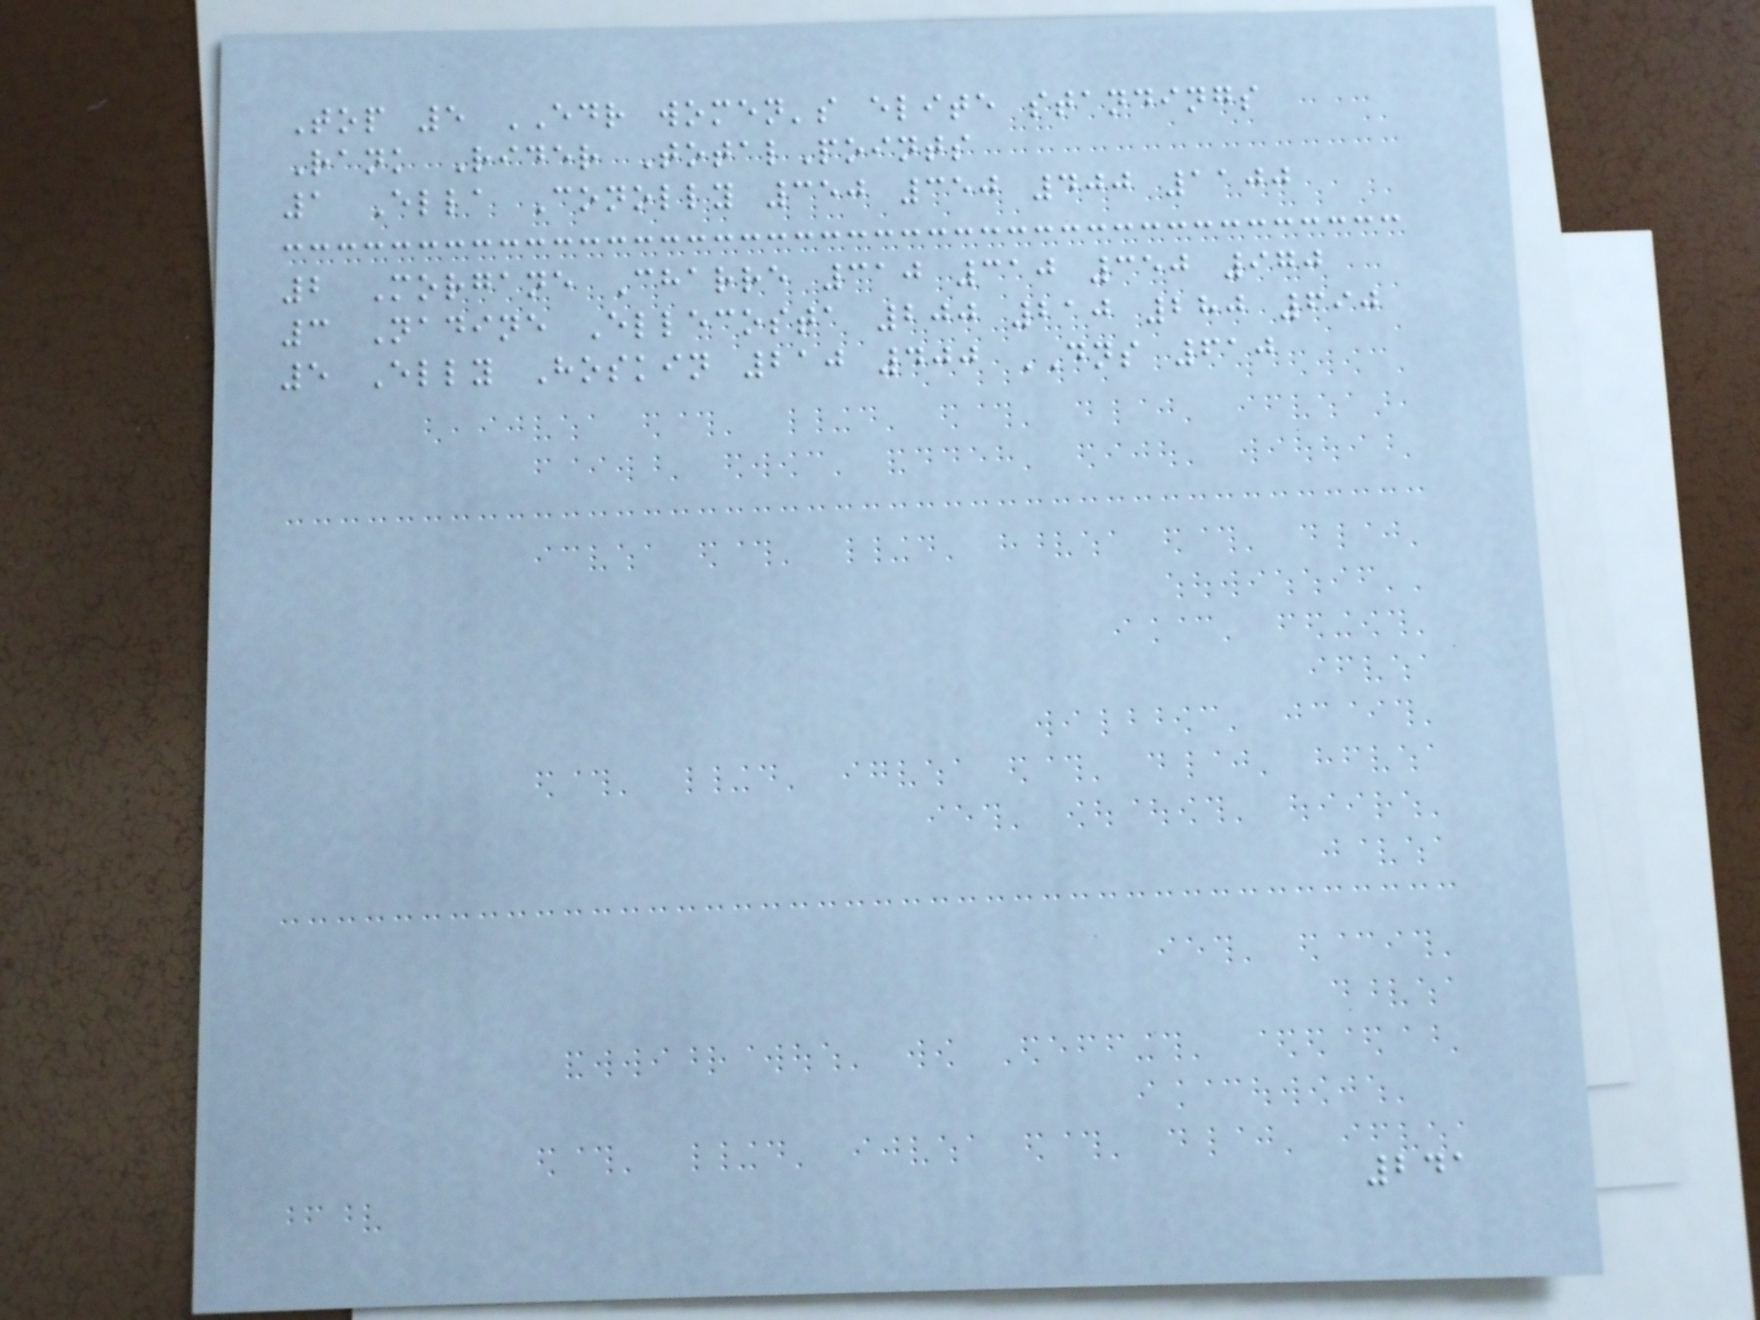Top 5 EDR women's elite standings
Rank Rider TotalPoints
1 Ella Conolly 350 350 400 1100
2 Morgane Charre 310 310 350 970
3 Nadine Ellecosta 200 210 280 690
5 Elly Hoskin 210 400 DNS 610
241
